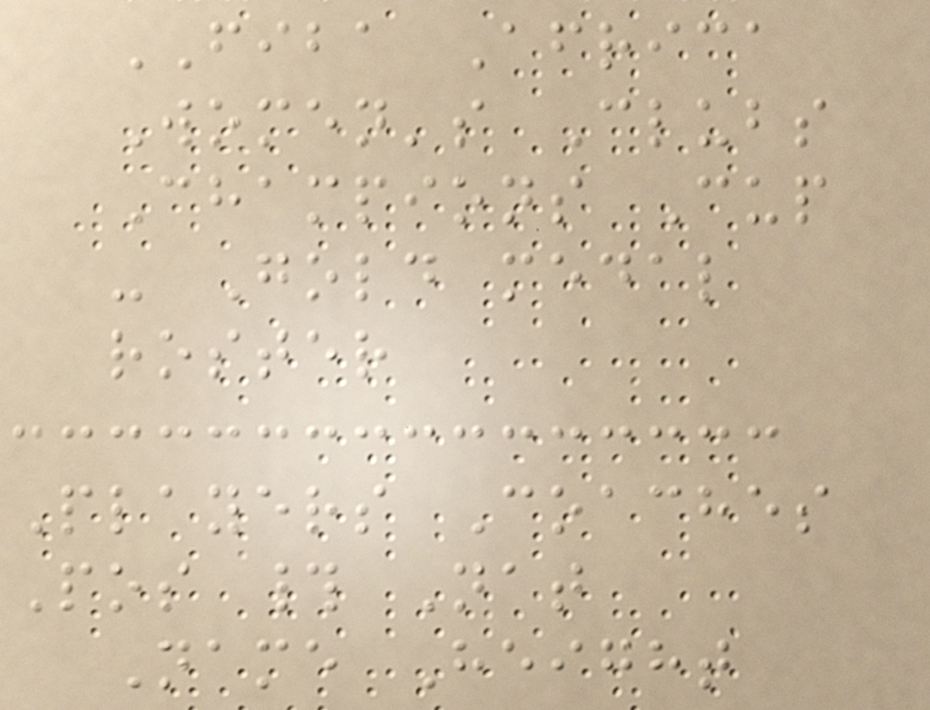FIBA Africa
Women's Clubs
Champions Cup
- Gold medal
roster
Players Coaches
Pos # Nat
Name Height
